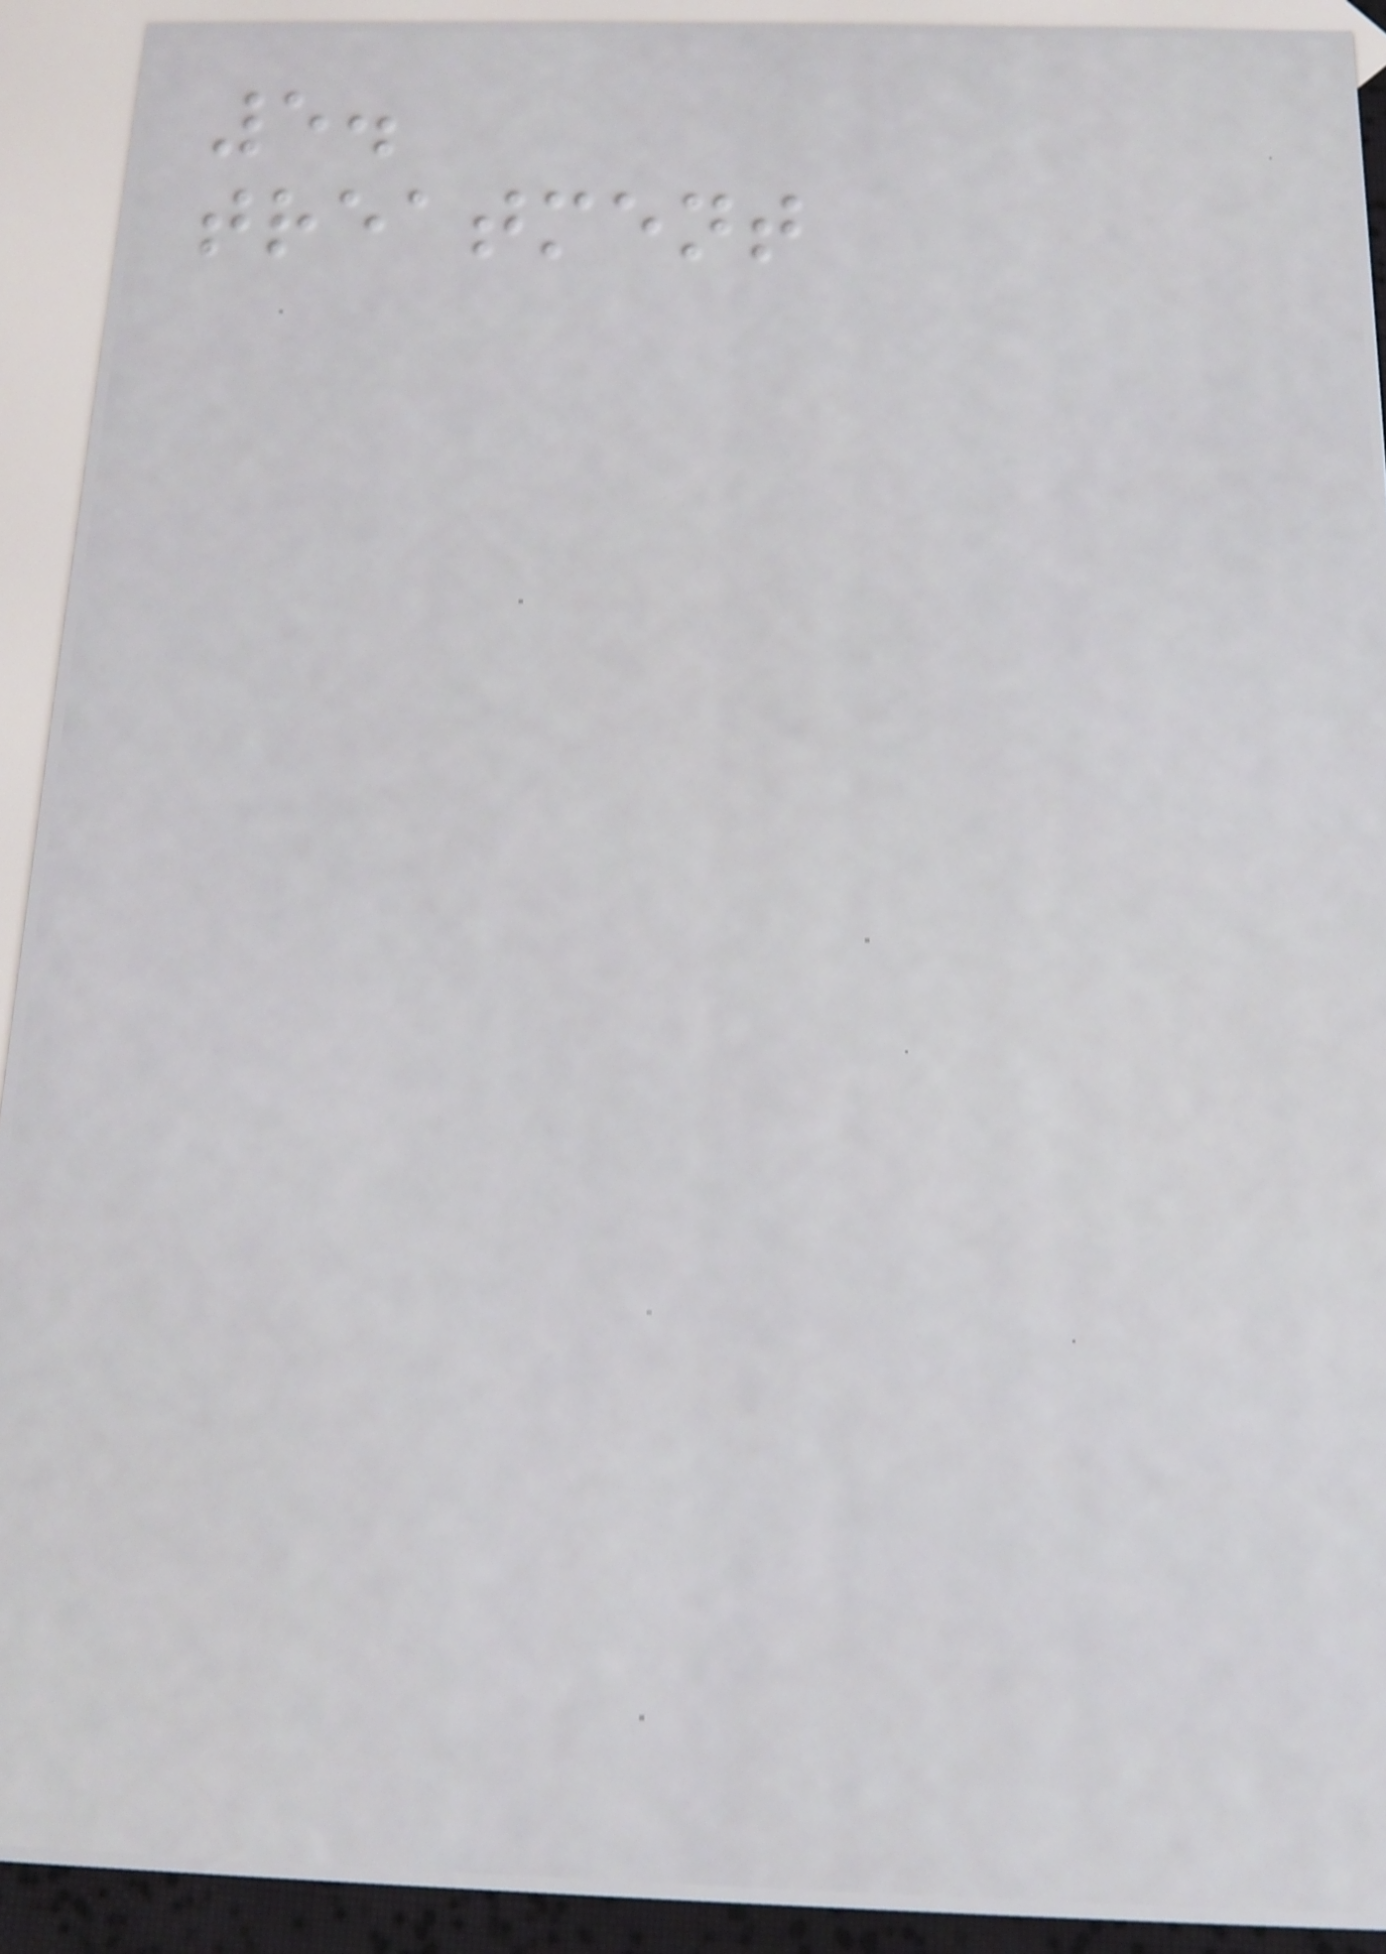5.
treatment
